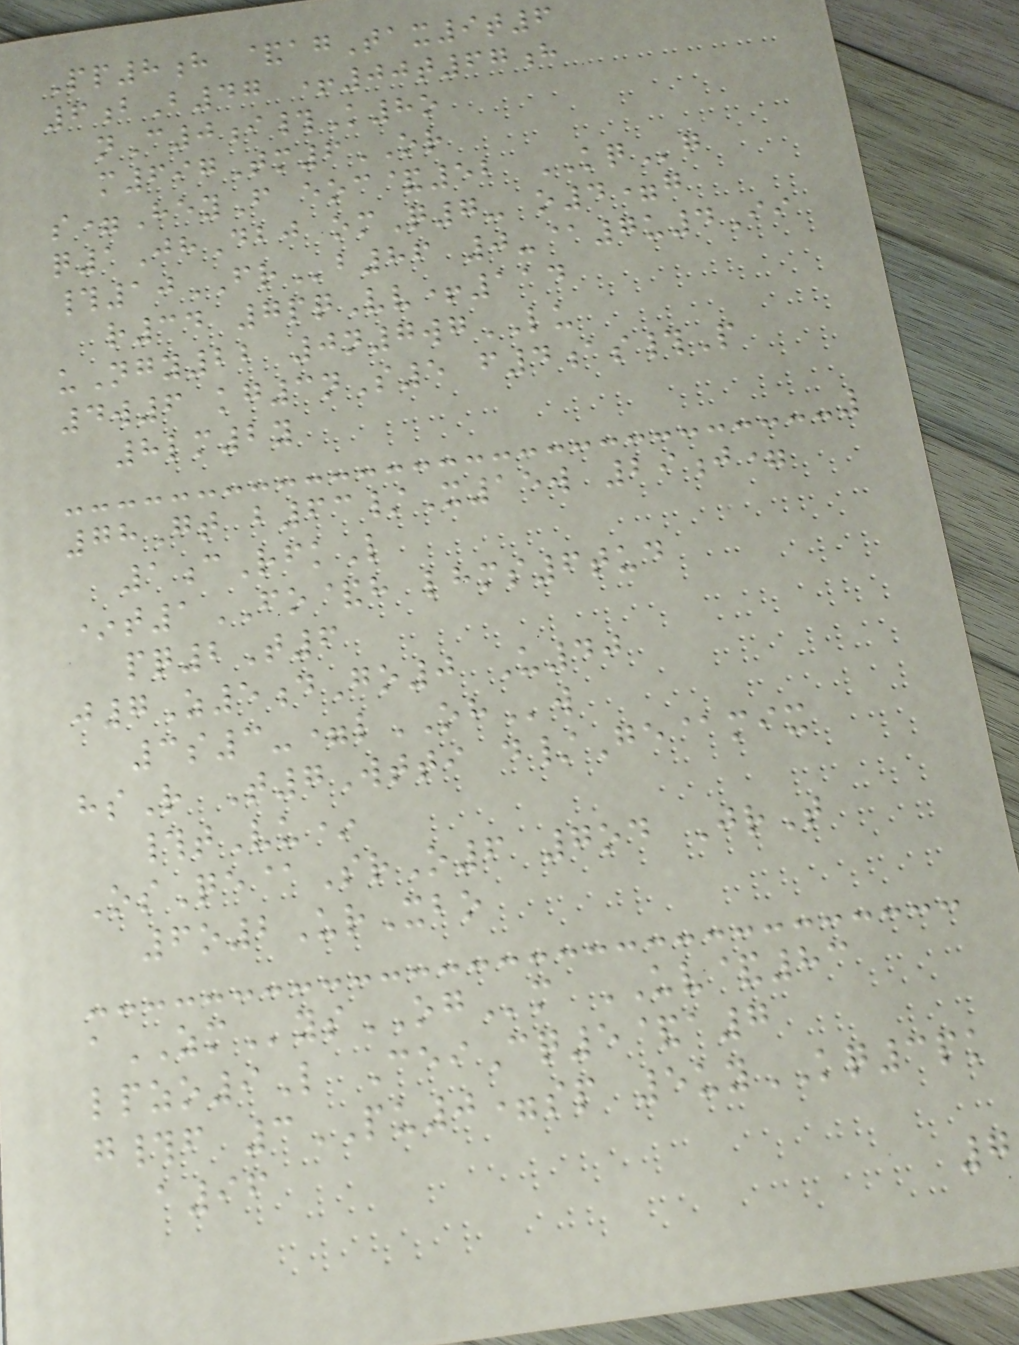Pp8h &agTax9t6
6bB47 +00t67h
nC0i#K8o
m697Tm6OR
s=HeyF eoc&52 KQg
q1JhDbj omQ7- o4=g
#10FRb86 0-@7u4Ii
r34 7pqVv+114
uNgy22 0n7wgLU
4w6 kg3nS5 f4as#P
8lm2y
78Gt b63/X15w 29j=
1cRfkL
*t1FO&h lhms6tud
pq2T6
j7Z5dGo0 U40
3s3-=lOHw
hsR T7Wtti d/Ge@mix
#tVu*
OsQe@SrO6 7od JrT
6o2UrXbo
aZMysOGm UV&83
lpzo9L CeiCq5&a7
g#f 3PU0=sp 5uyKQ3pk
a96
7
